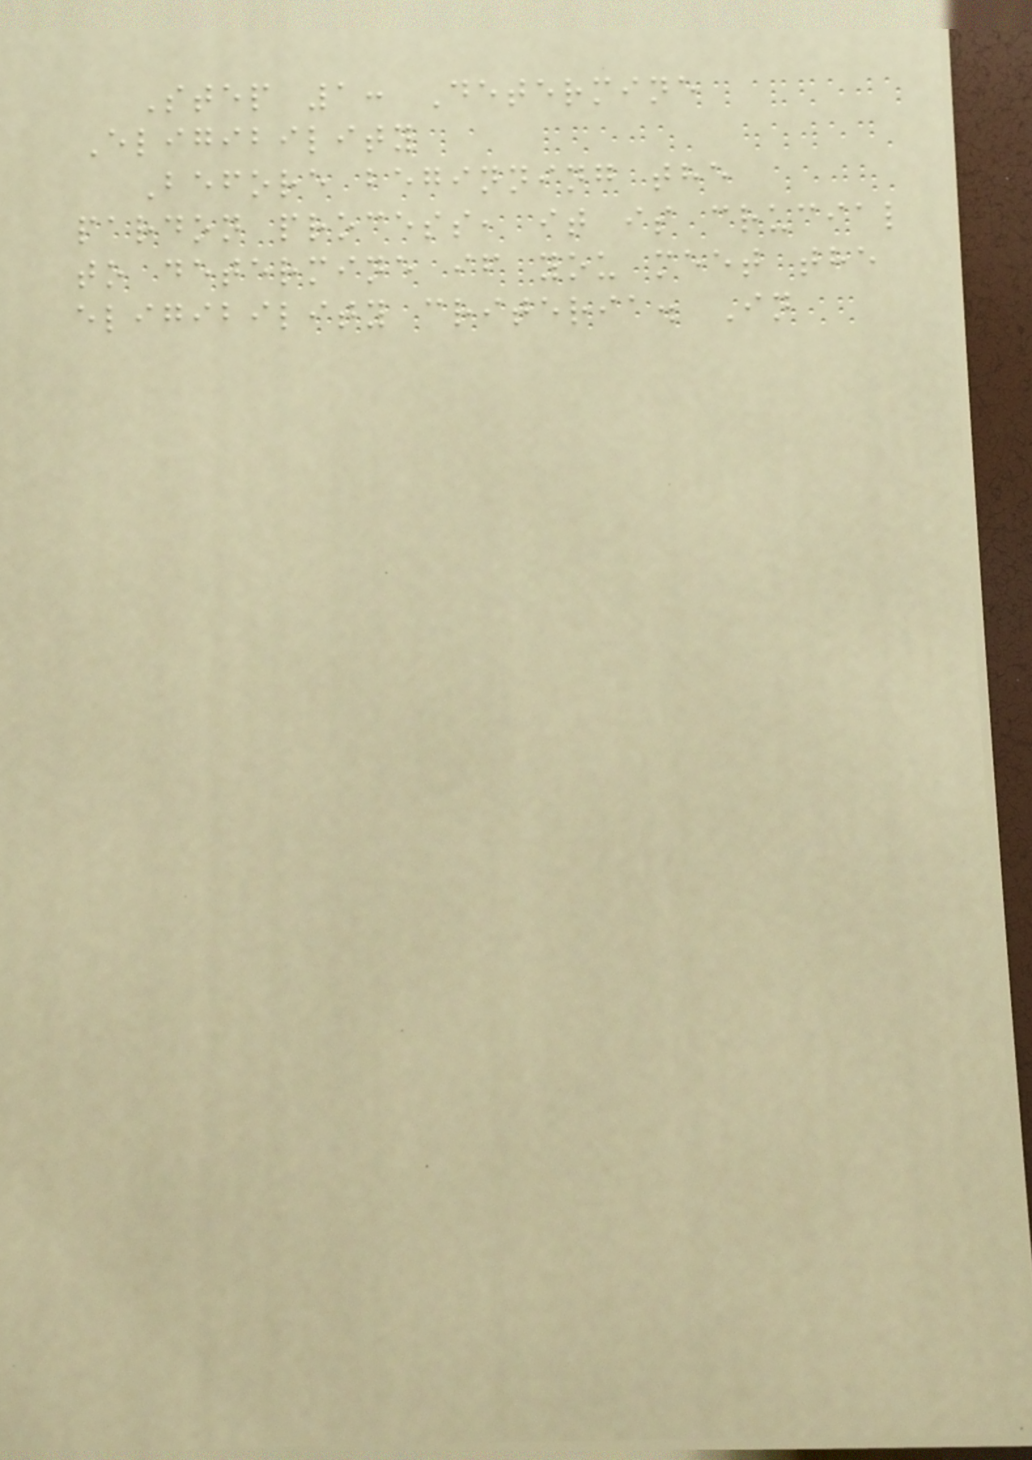Step 1: Determine
Eligibility
Before beginning the
pardon process, it is crucial
to determine if you meet the
eligibility criteria. In
